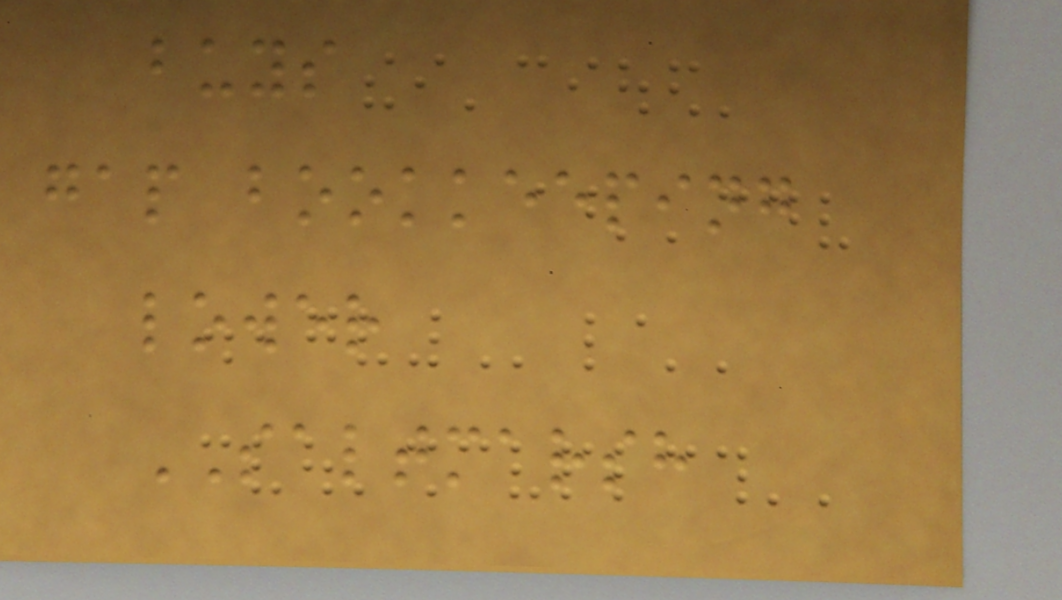buys
gap bookkeeping
lower
SALTMARSH
